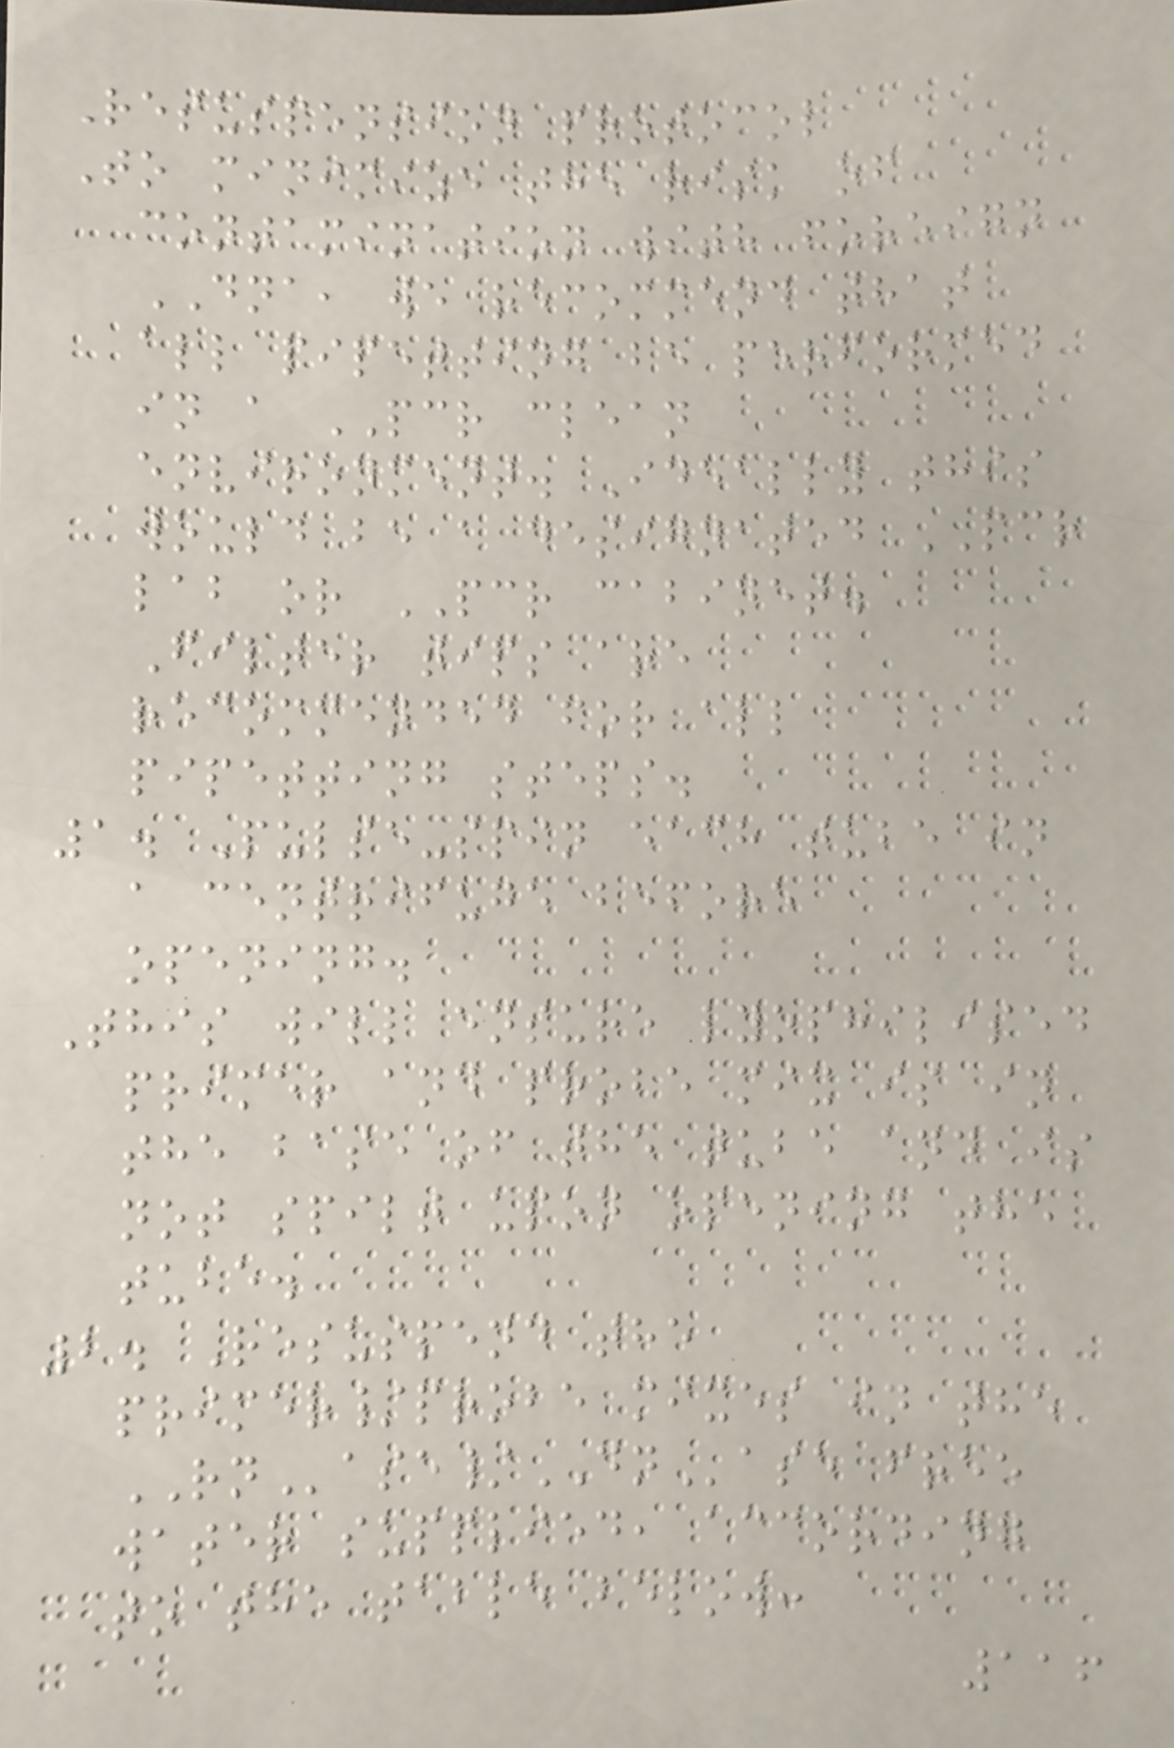Resuspension protocol
To minimize the risk of
contamination with foreign
DNA, we recommend that
all pipetting be performed
in a PCR clean
environment. Ideally this
would be a designated PCR
lab or PCR cabinet.
Filter tips are
recommended for all
pipetting steps.
1. Pulse-spin each tube in
a centrifuge before
opening.
This will ensure lyophilised
primer and probe mix is in
the base of the tube and is
not spilt upon opening the
tube.
2. Resuspend the
primer/probe mixes in the
RNase/DNase free
water supplied, according
to the table below:
116
